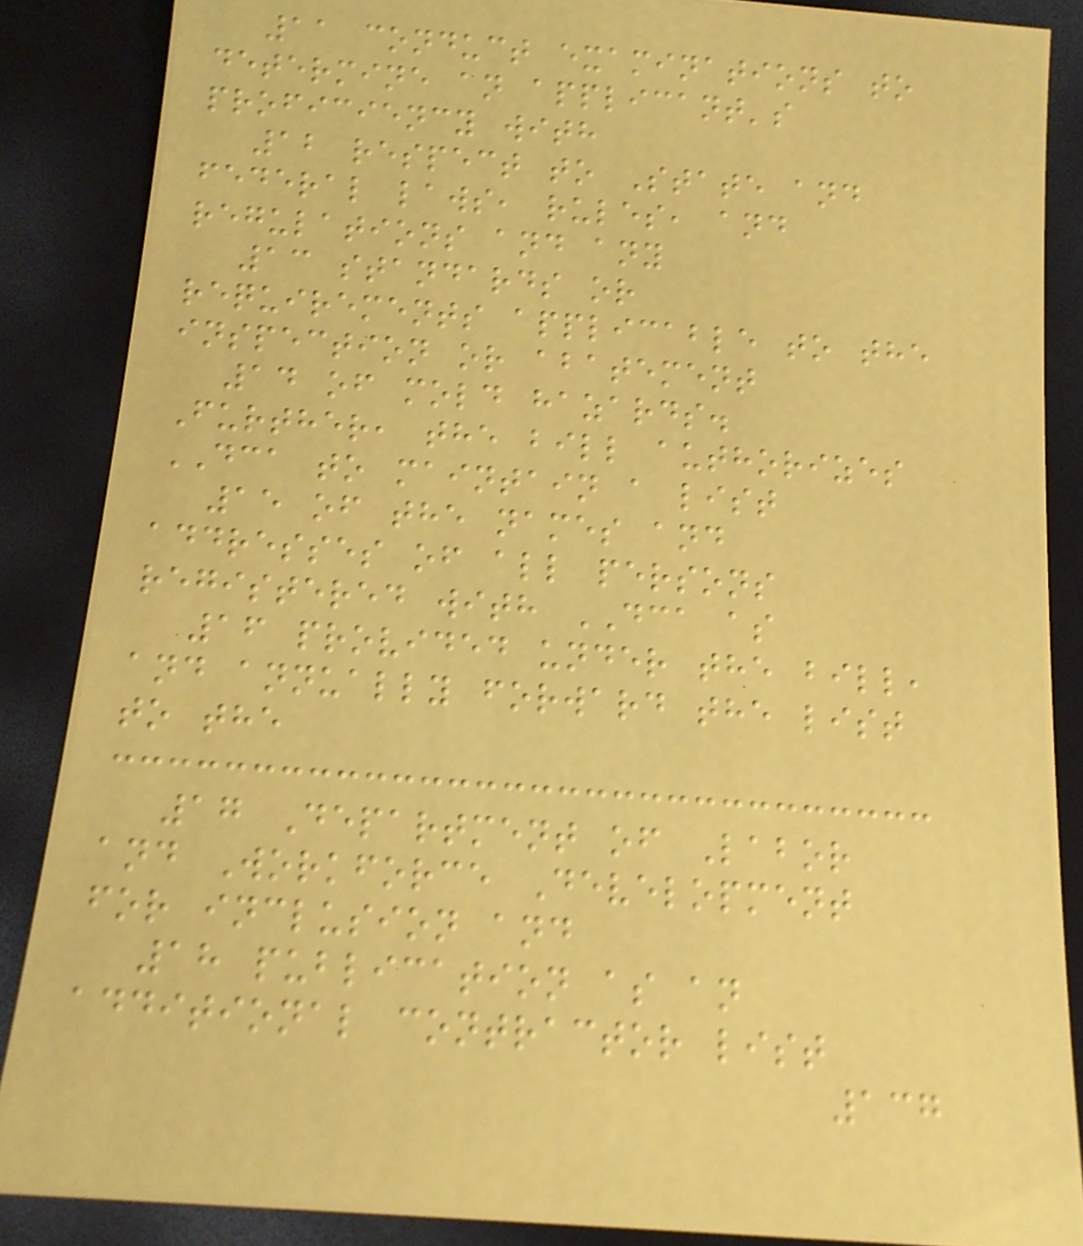11 conduct examinations to
determine an applicant's
proficiency with
12 respect to State and
federal laws, rules, and
regulations and any
13 standards or
requirements applicable to the
inspection or abatement
14 of mold hazards.
Further, the bill authorizes
DCA to maintain a list
15 of the names and
addresses of all persons
registered with DCA as
16 provided under the bill,
and annually forward the list
to the
17 Department of Labor
and Workforce Development
for inclusion and
18 publication as an
additional contractor list
137
